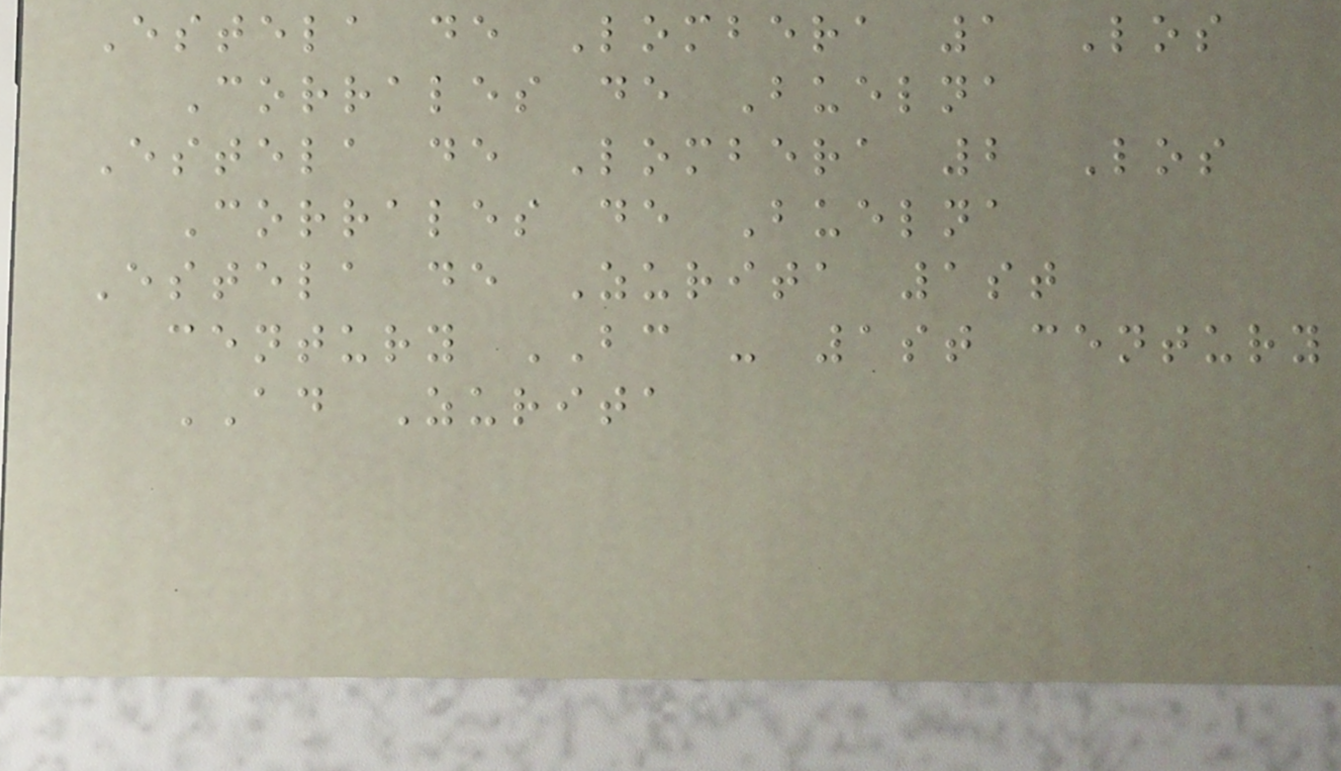Estela de Lombera 1 Los
Corrales de Buelna
Estela de Lombera 2 Los
Corrales de Buelna
Estela de Zurita 1st
century BC - 1st century
AD Zurita
